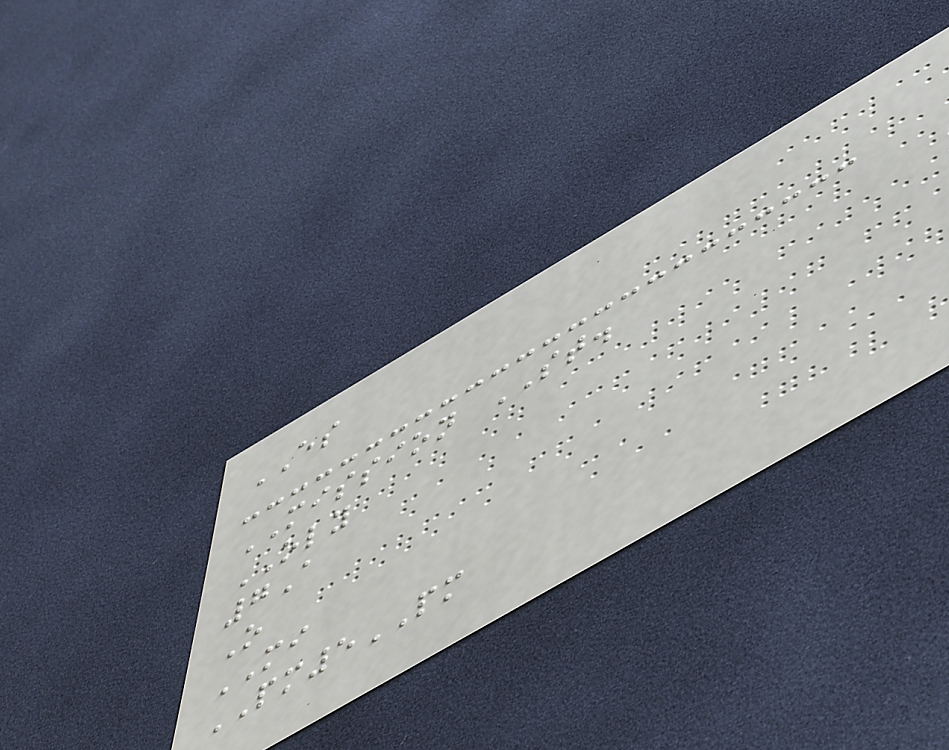ES
MISSION ST.
OLY
7A
O
MI
PM5PM
